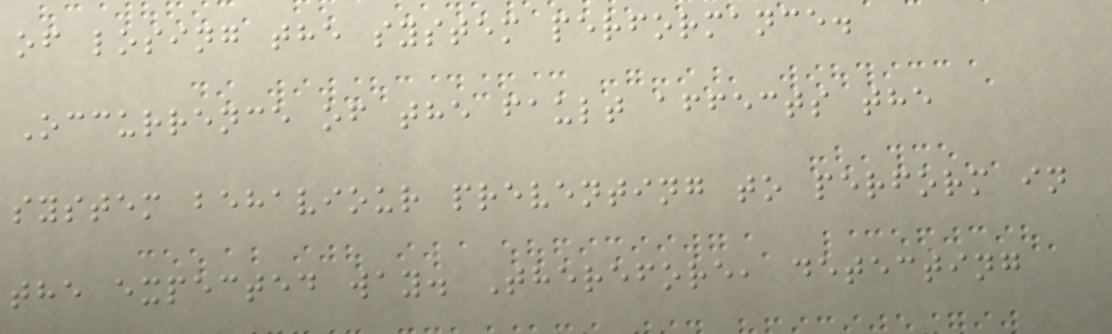of losing the system performance.
Occurrence of the fault affects the
system behaviour preventing to perform in
the expected way. Therefore, detecting
